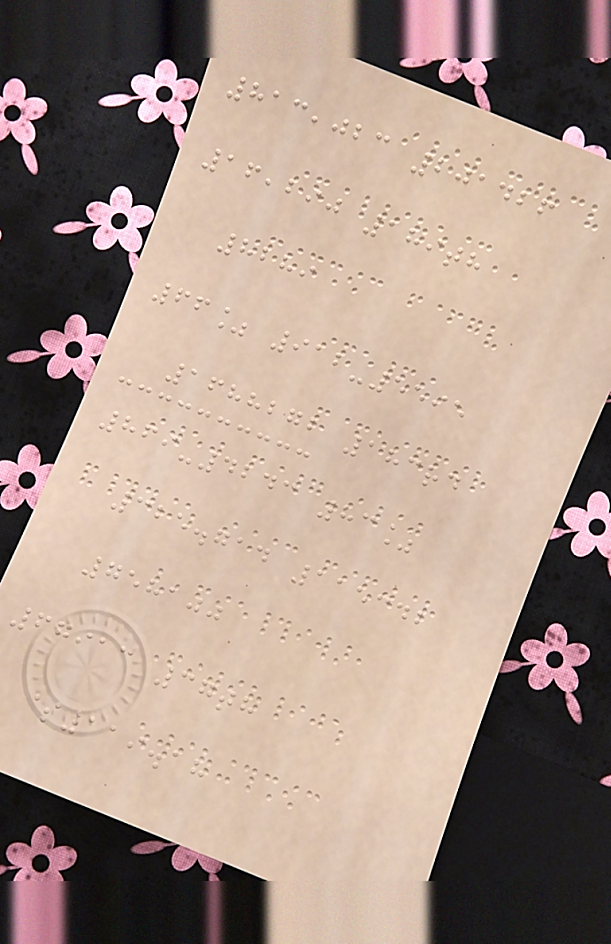813,023 201426
16,290 189th
8289
66% 912-5595
1688272 183rd
869-4243 83%
325.714 115342
758100
67913 37th
$119.18
